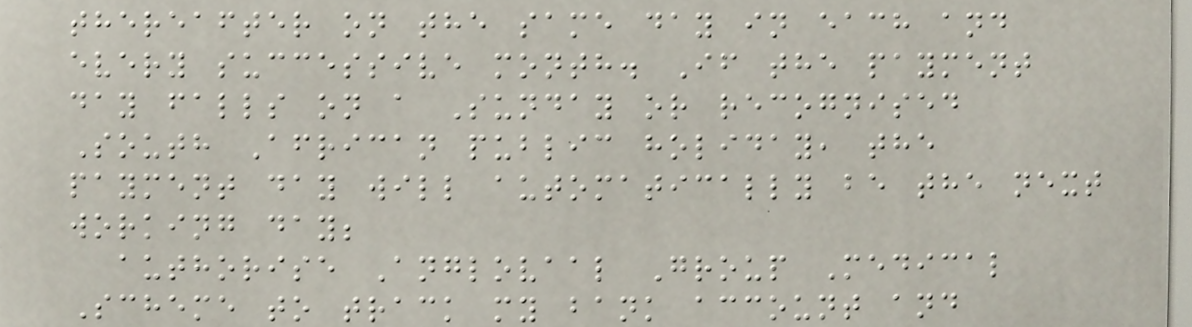thereafter on the same day in each and
every successive month. If the payment
day falls on a Sunday or recognised
South African public holiday, the
payment day will automatically be the next
working day;
authorise Anglovaal Group Medical
Scheme to track my bank account and
